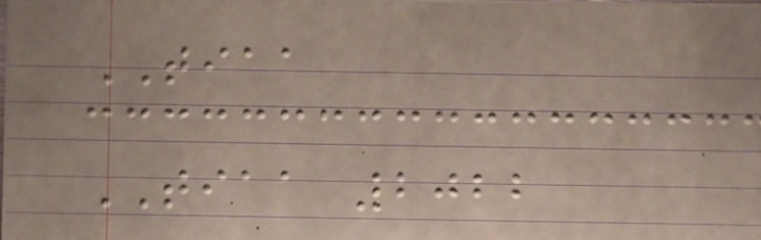TIAA
TIAA 2022
